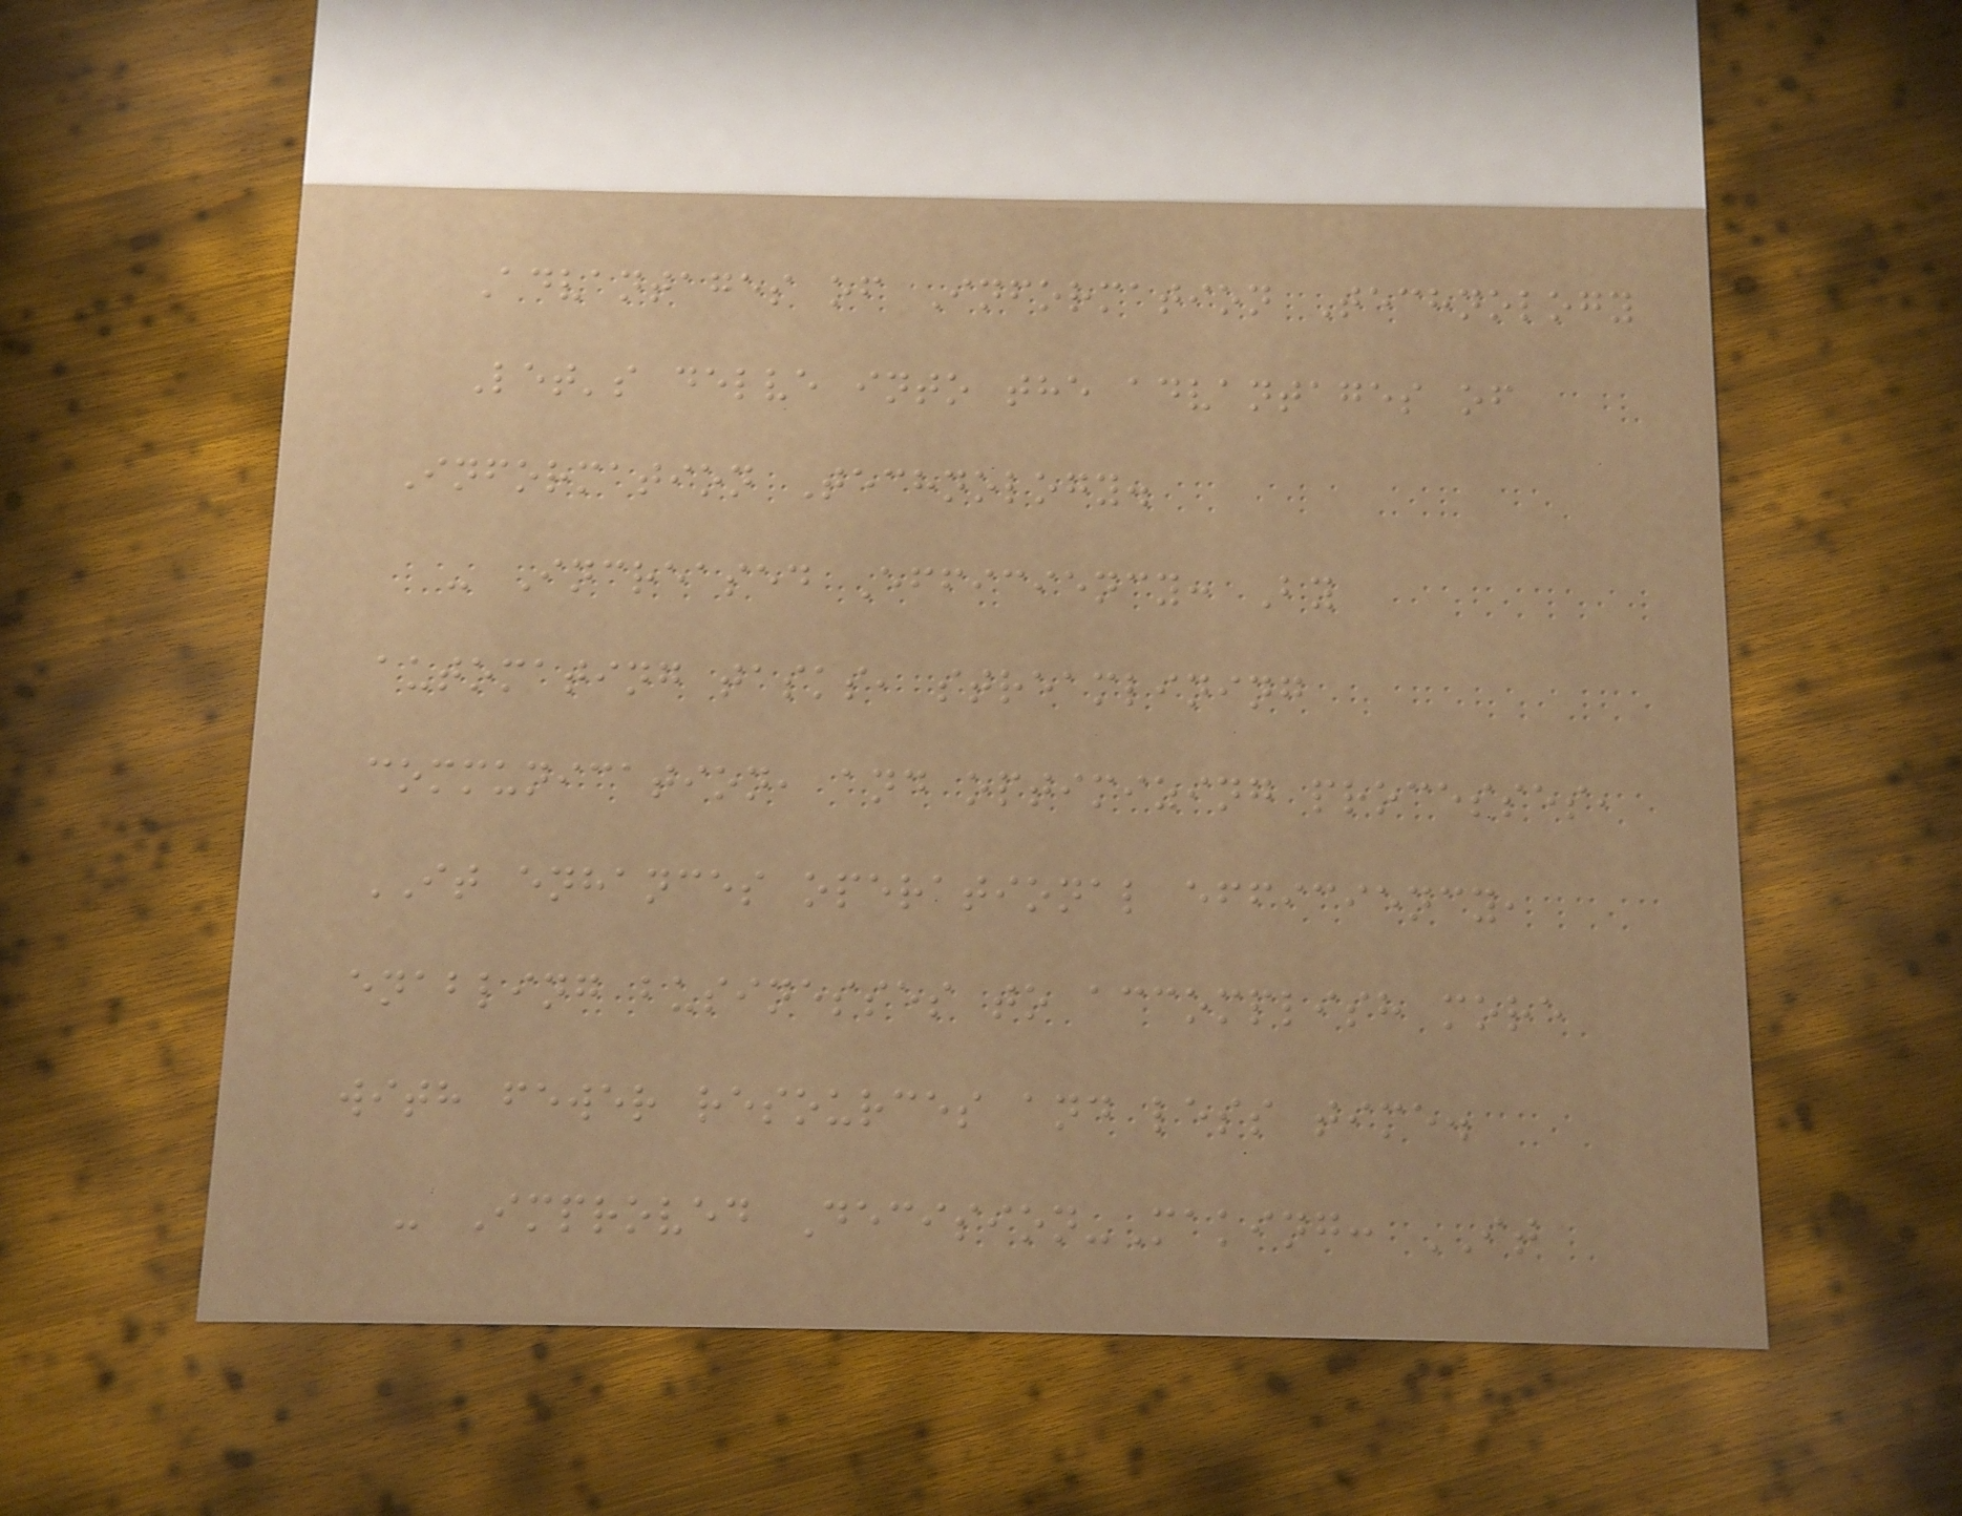Advantages of Information Technology
Let's delve into the advantages of
Information Technology.
- Increased Efficiency: By
automating tasks, streamlining
communication, and optimizing processes,
IT enhances operational efficiency,
enabling businesses to accomplish more
with fewer resources and less time.
- Improved Decision-Making: IT
